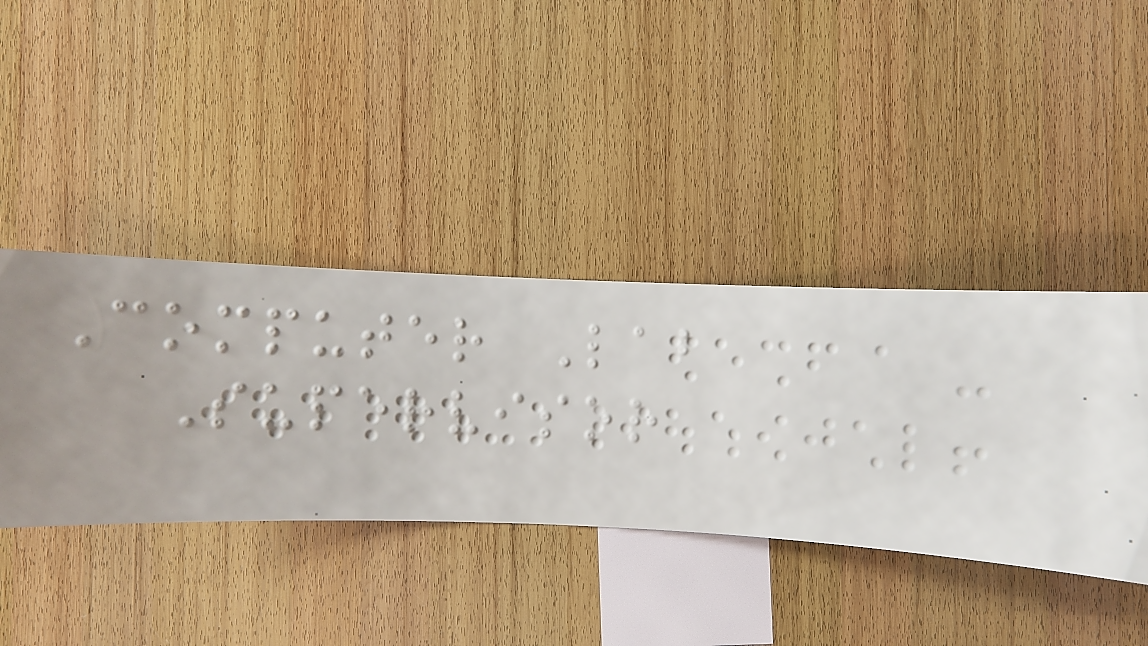Computer Lab
Supervisor
